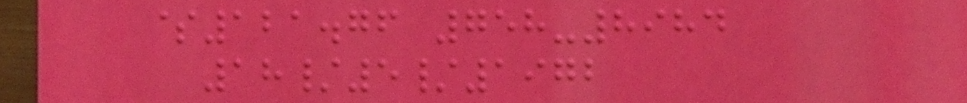$121.76 758-8984
18/5/1972
